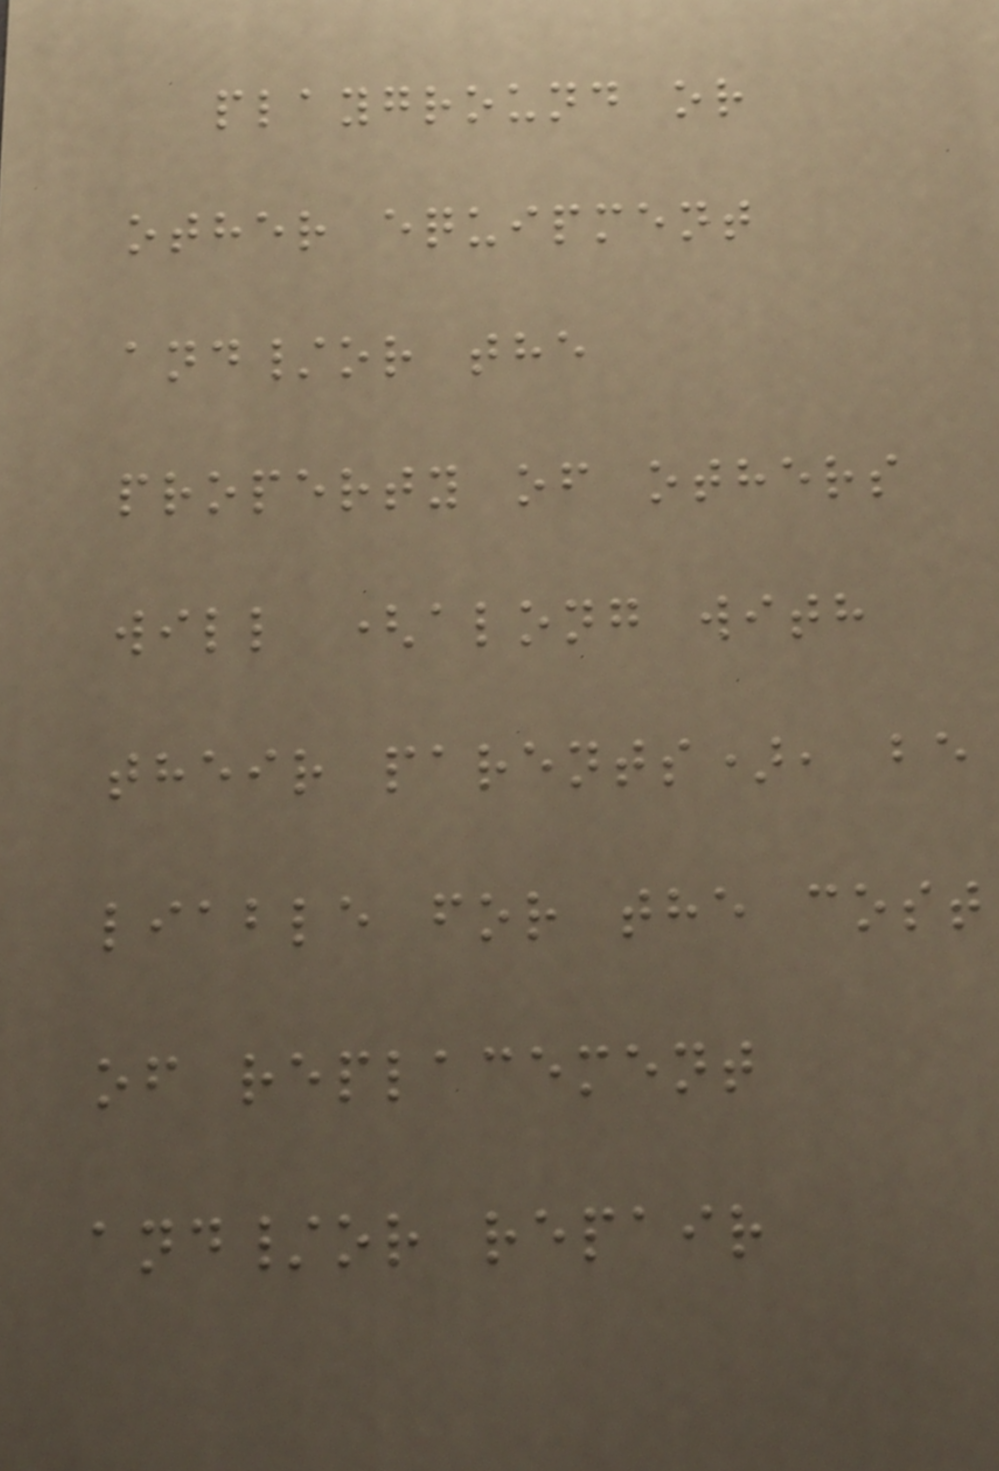playground or
other equipment
and/or the
property of others
will (along with
their parents), be
liable for the cost
of replacement
and/or repair
